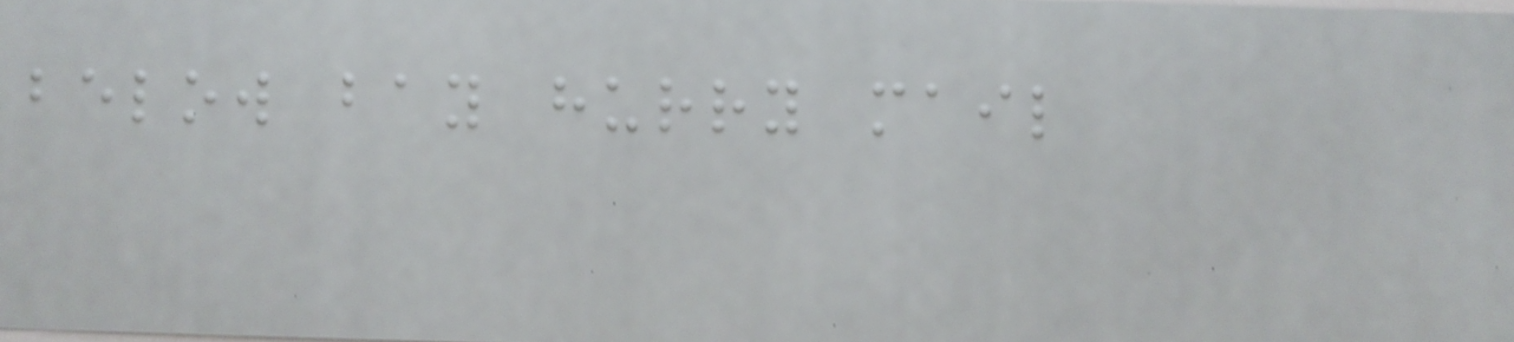below bay hurry mail
